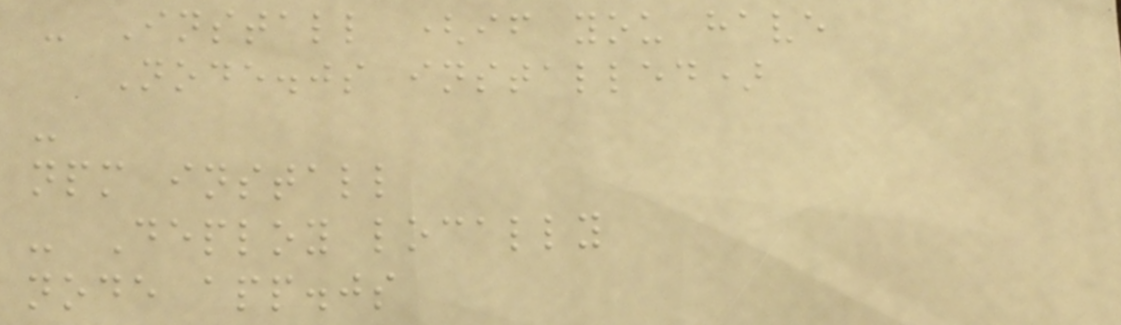- Install (if you have
Node.js installed)
-
npm install
- Deploy locally
node app.js
